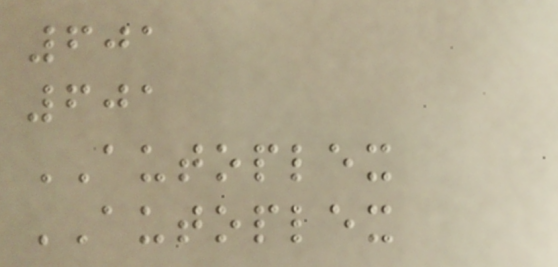601
601
AUTOPLEX
AUTOPLEX
